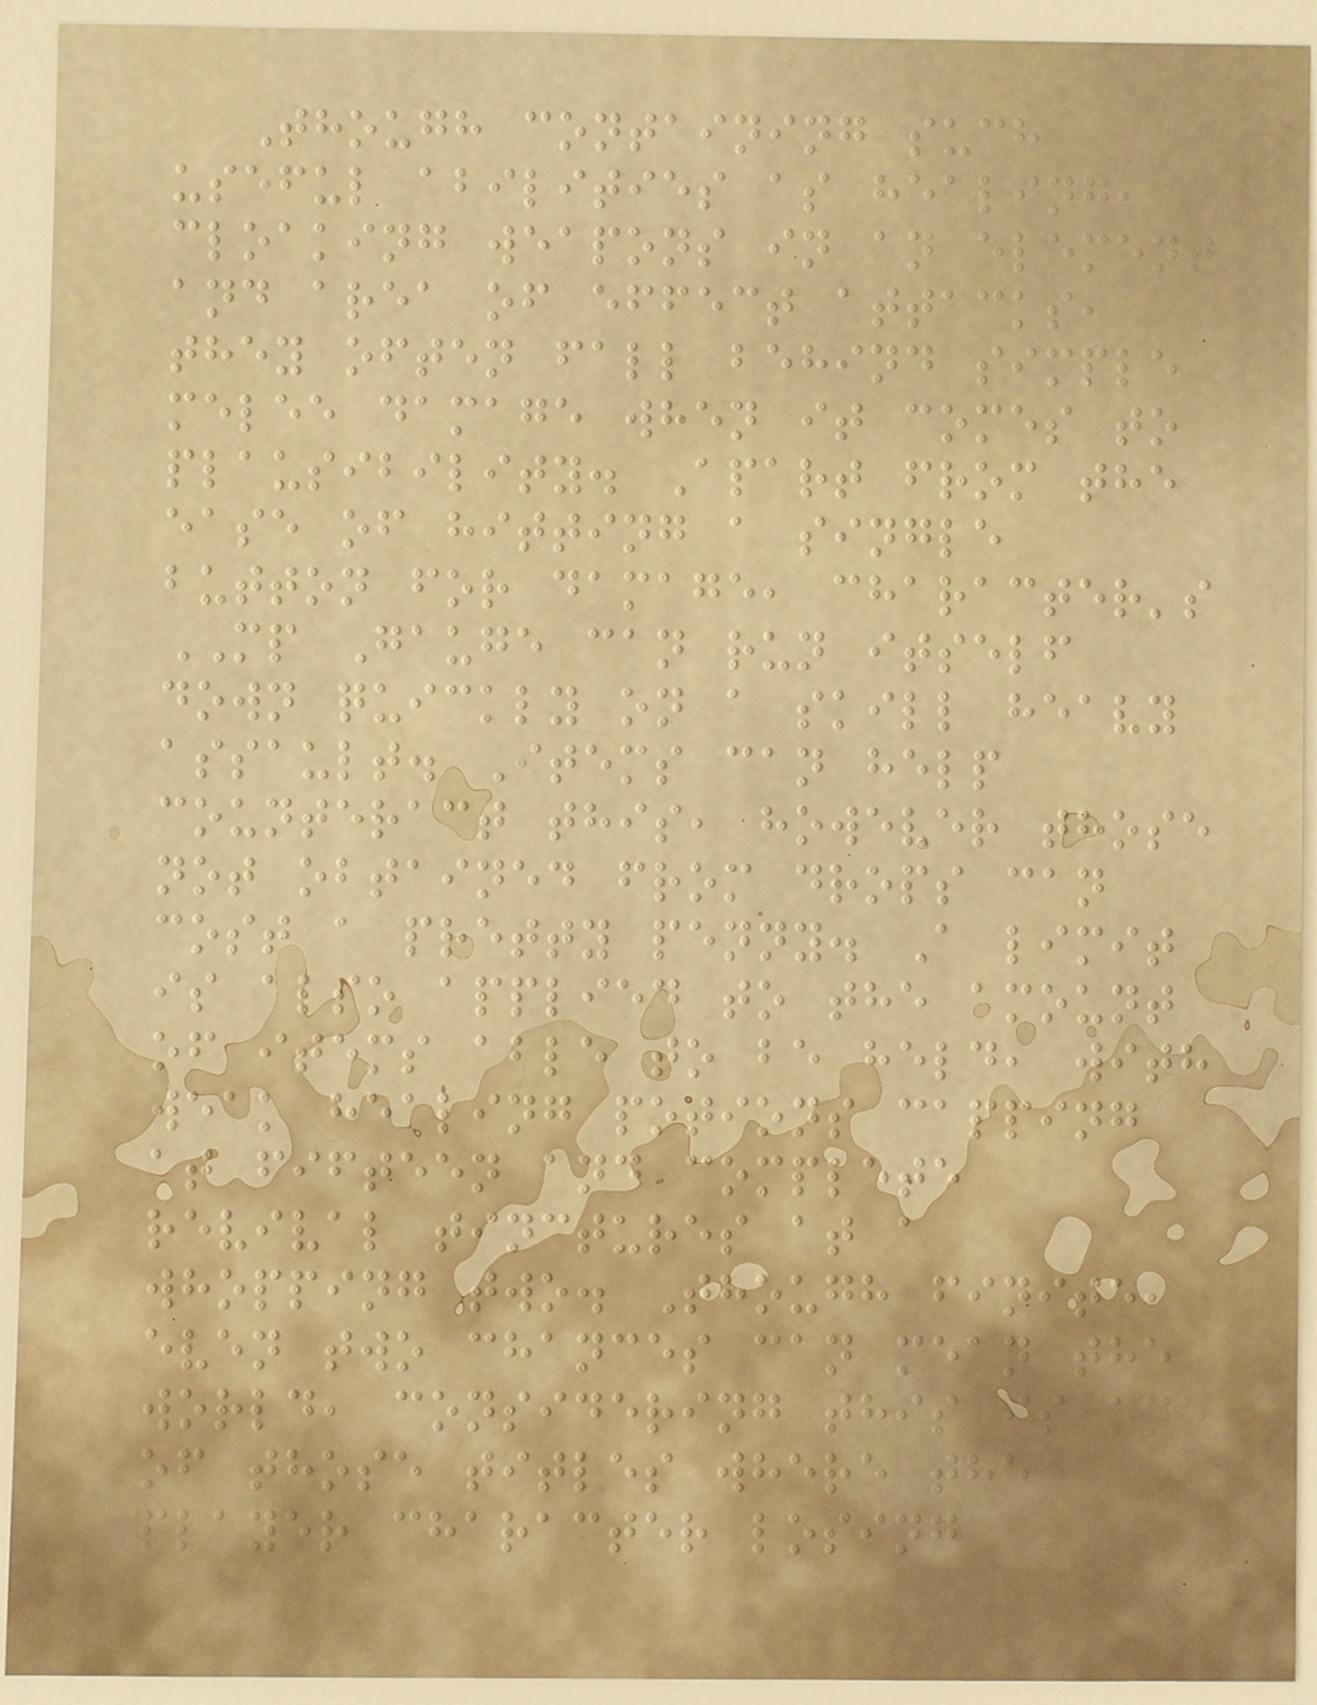Though containing such
useful abilities as healing,
cloaking weapons in an element
and area of effect attacks,
they often fall behind simple
melee damage when it comes to
plausibility. Apart from the
ease of hitting a single
button for damage, character's
MP Gauge can run itself
down quickly on a skill heavy
assault. Items can help
counteract this, however those
not obtained from drops can
cost a pretty penny. A limit
is also applied to the amount
of items able to be held, with
weak healing potions capping
at fifteen and complete
revival tinctures at a
whopping two. Though finite,
even two chances can mean the
world, considering this is one
of those titles where the
player character losing
